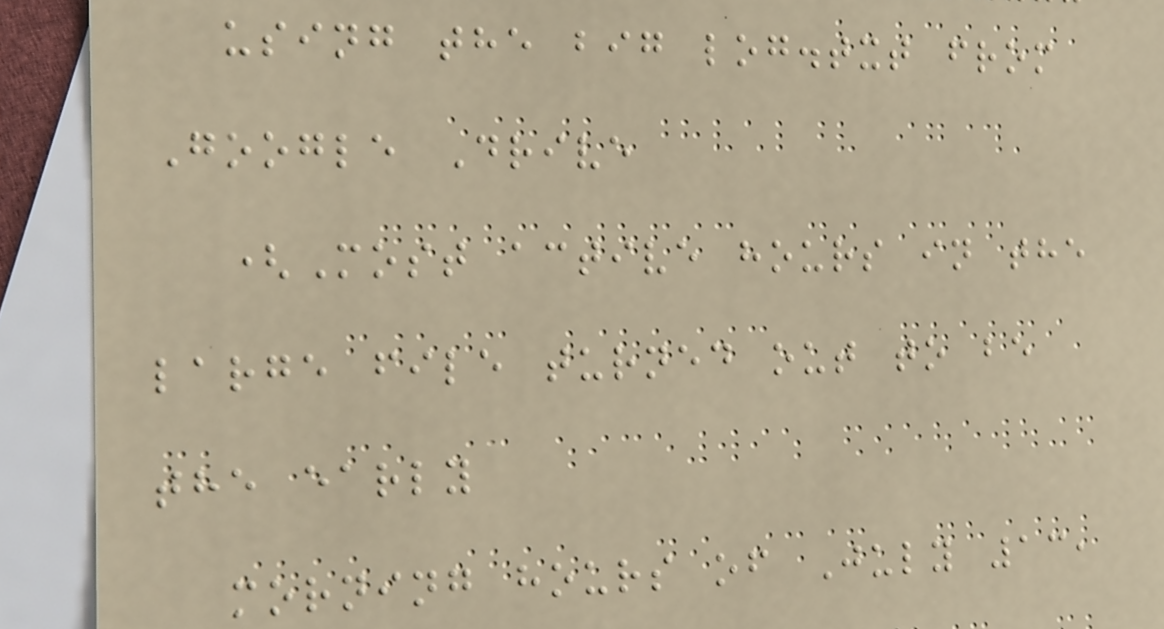using the big log.txt from
Google Drive
(Most active hours in the
large file turned out to be
the early
morning hours of July 13,
